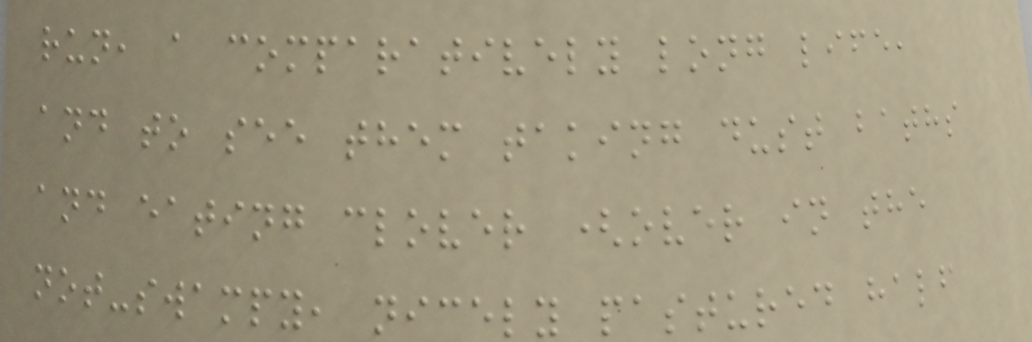run, a comparatively long life,
and to see them taking dust baths
and eating clover (over in the
not-swampy, nicely pastured half
